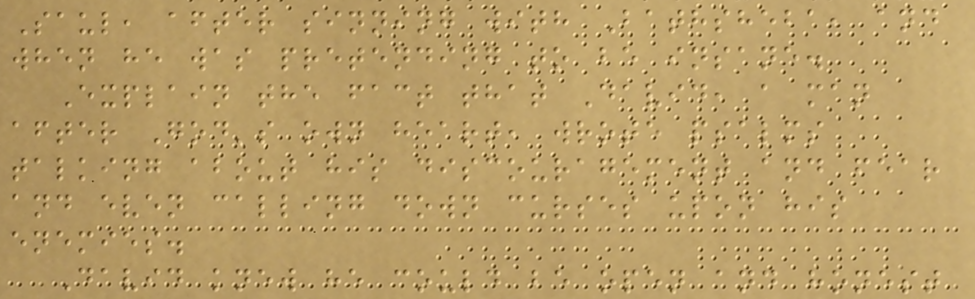Saul, after sinning with Bathsheba, and
when he was pretending to be insane.
Explain the fact that David, a man
after God's own heart, wrote psalms
talking about his discouragement and fear
and even calling down curses upon his
enemies.
David knew he could be open and honest
